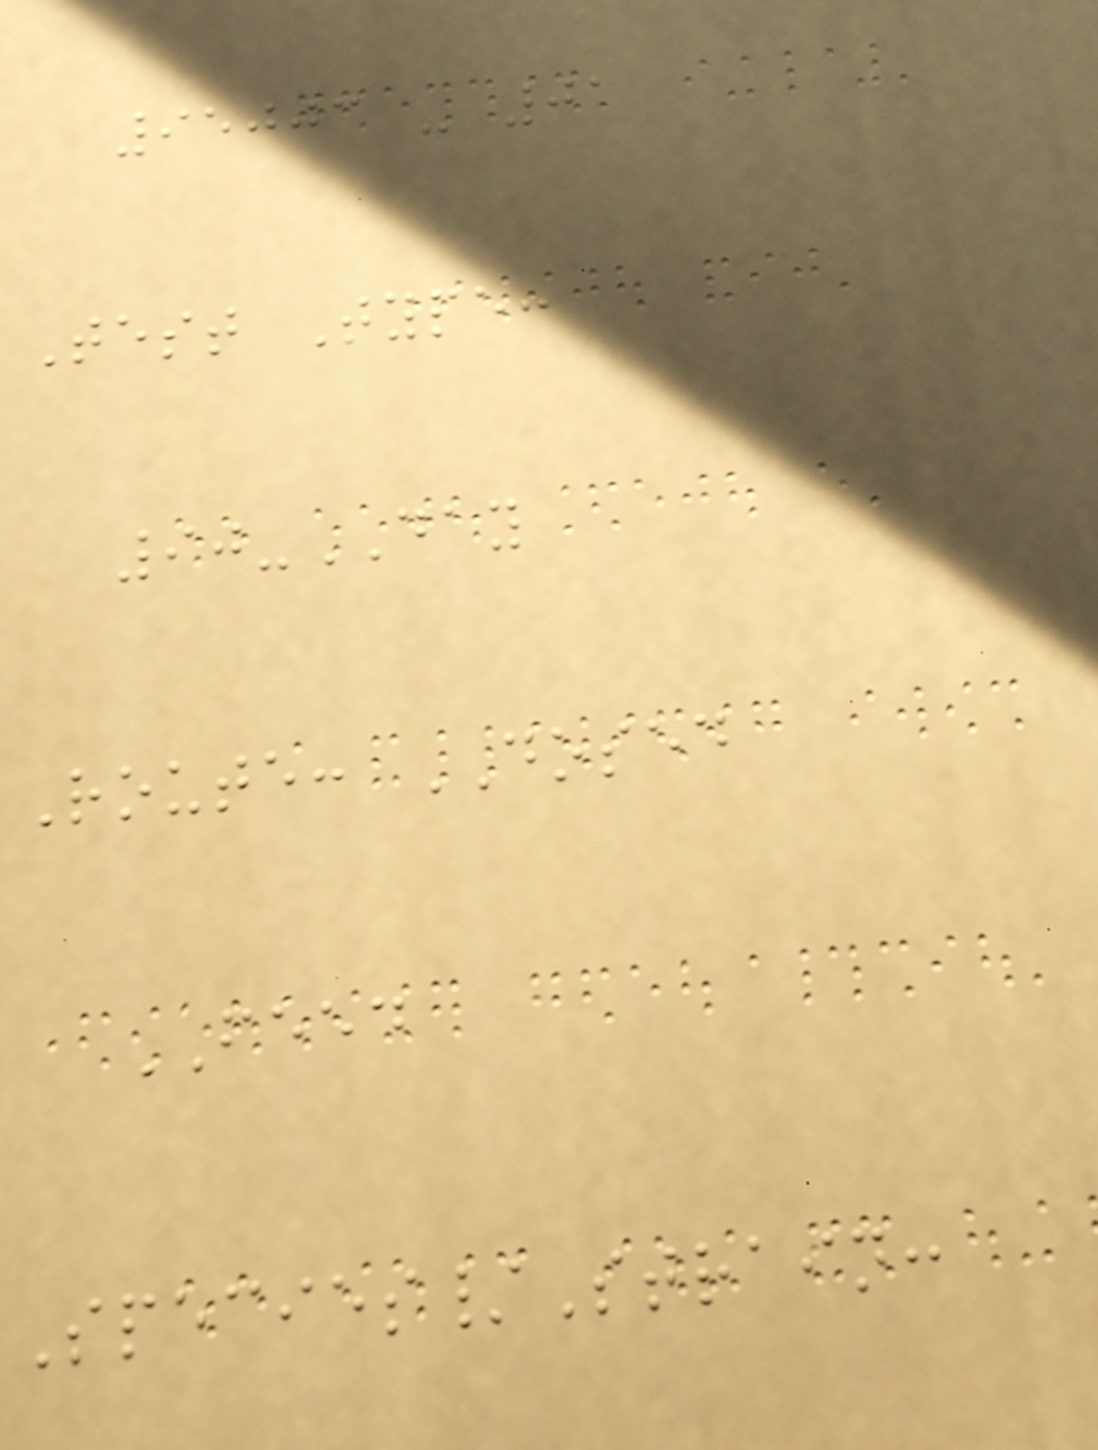95003 - 01
Test Type:
90-DAY
Route: DOSED
FEED
Species/Strain:
